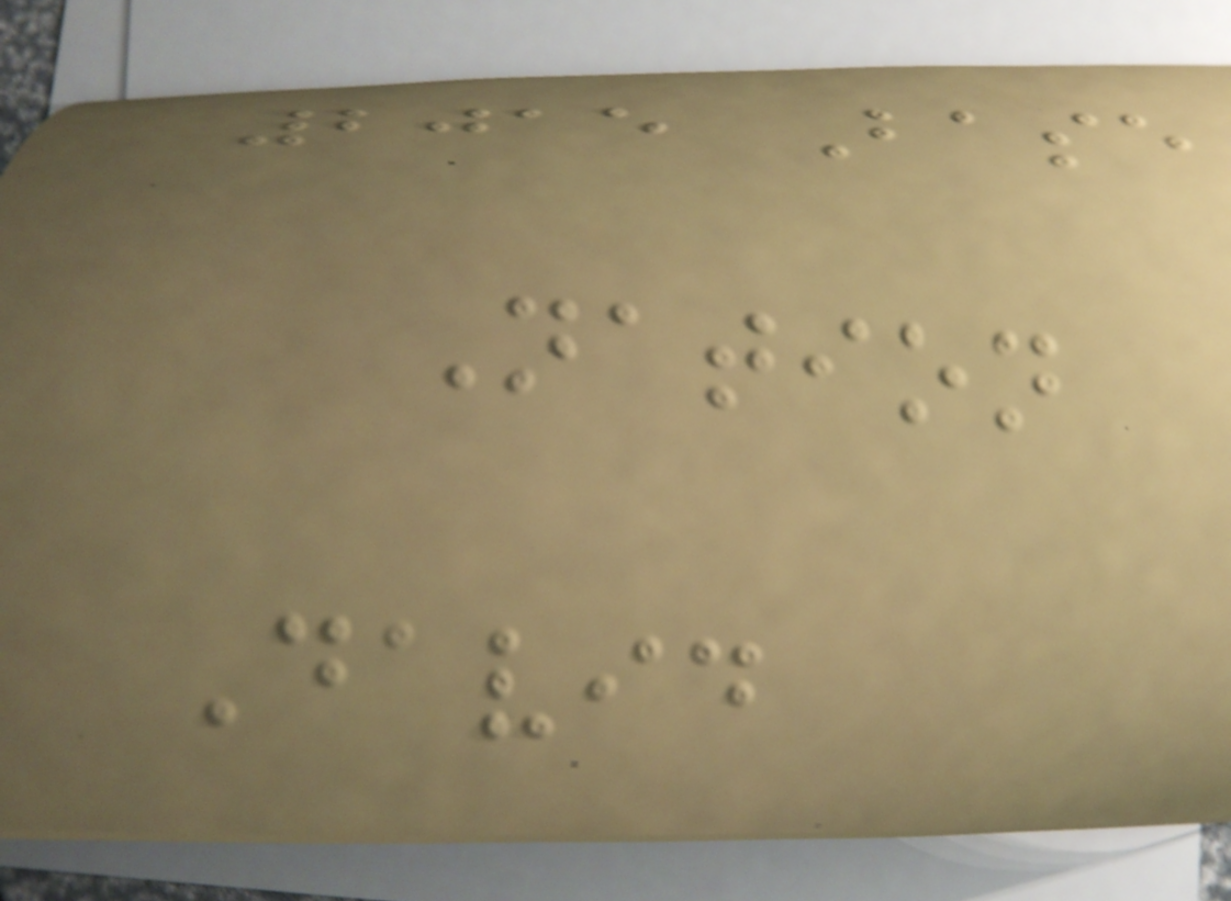2015 Base
Nation
David
